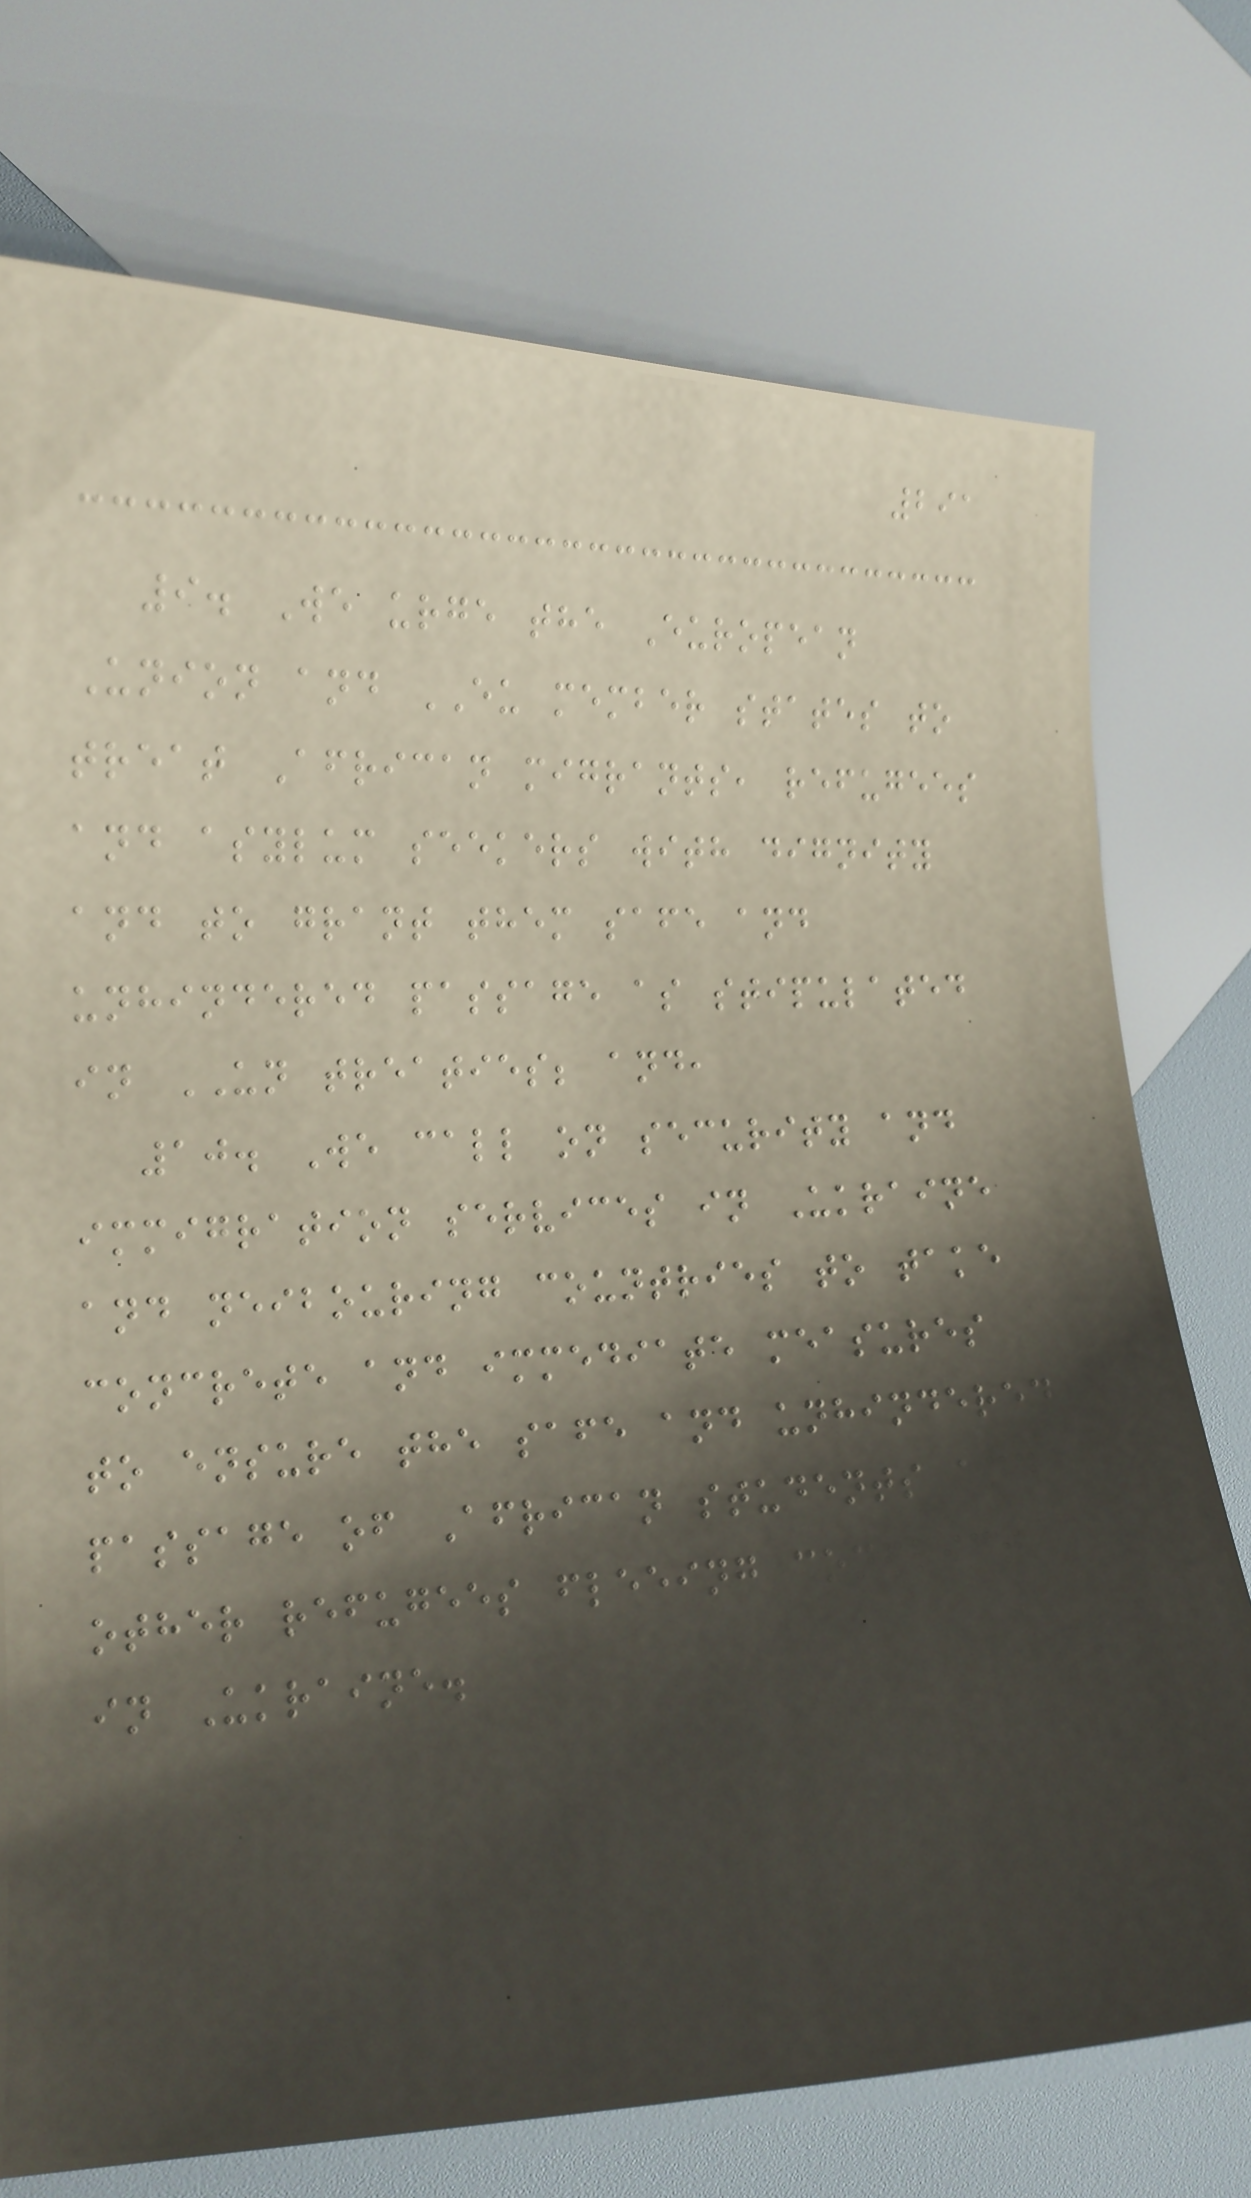291
9. We urge the European
Union and EU member states to
treat African migrants, refugees
and asylum seekers with dignity
and to grant them safe and
unhindered passage as stipulated
in UN treaties; and,
10. We call on security and
immigration services in Ukraine
and neibouring countries to take
concrete and immediate measures
to ensure the safe and unhindered
passage of African students and
other refugees fleeing conflict
in Ukraine.
